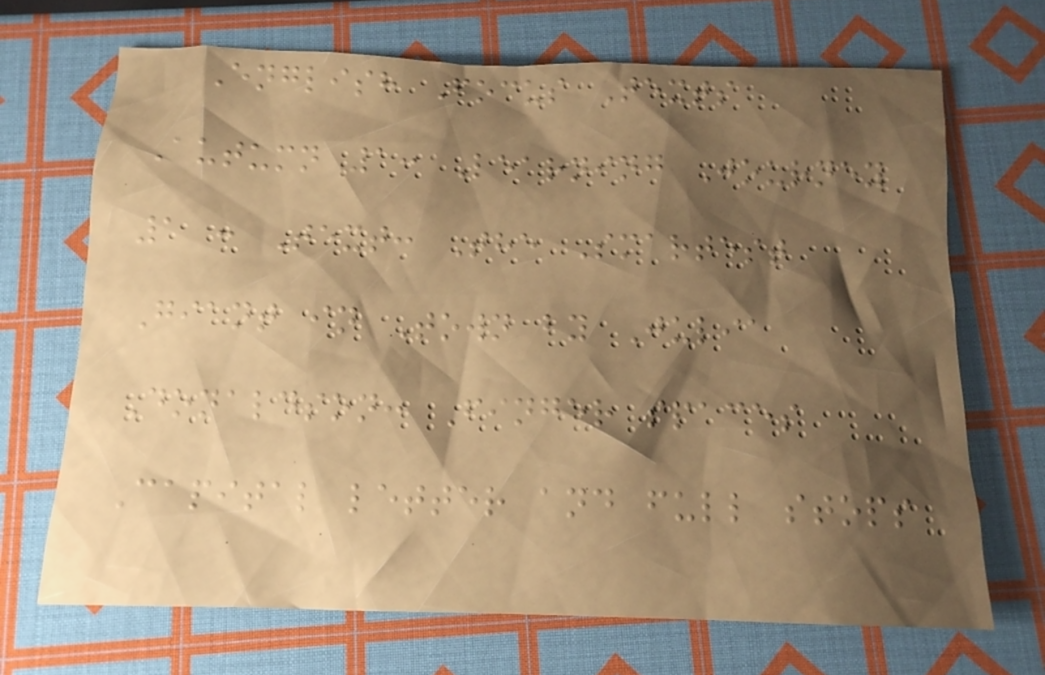English Focus Texts
Autumn 1: Learning Journey
1 : Text: The Smartest
Giant in Town by Julia
Donaldson: Finger spaces
Capital letter and full stops
